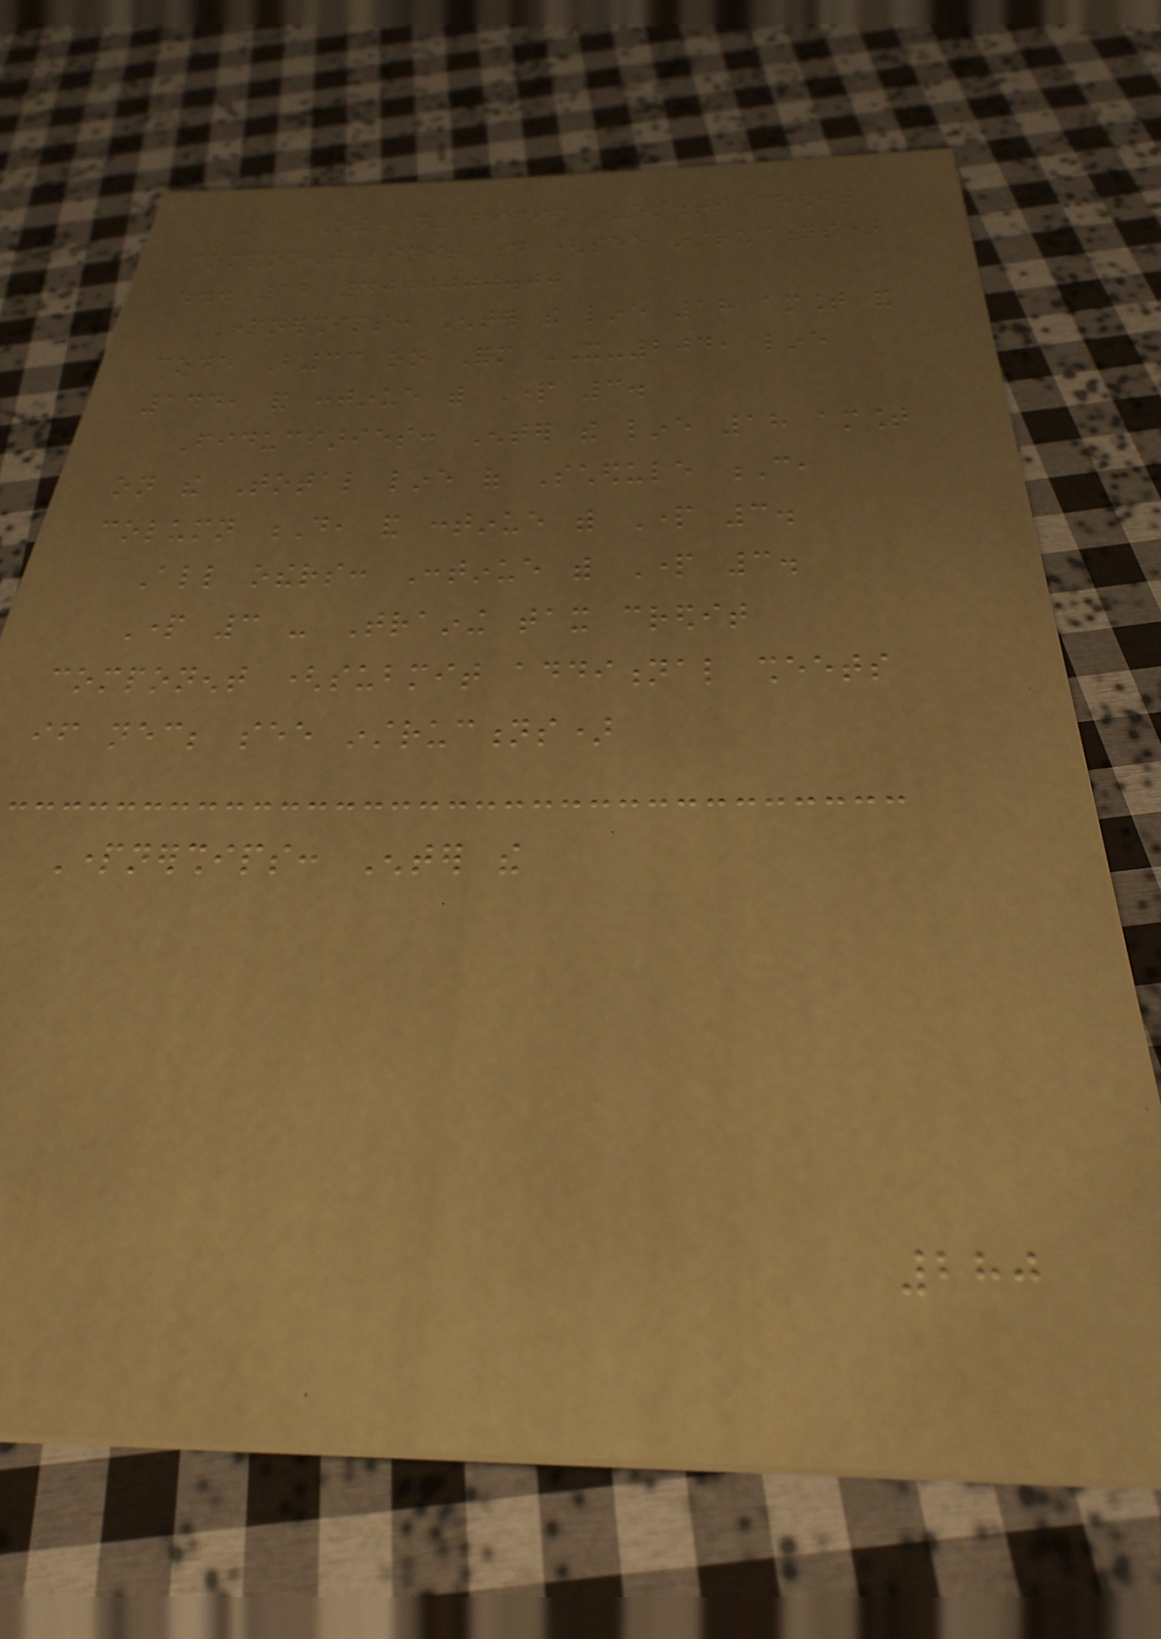12 Other qualified investments credit
component limitation (see instructions)
... 12 4000000.00
Partnerships: Enter the line 18 amount and
code B33 on Form IT-204, line
144, and continue with Part 3.
Fiduciaries: Enter the line 18 amount
on the Total line of Schedule C,
column D, and continue with Part 3.
All others: Continue with Part 3.
Part 3 - Training tax credit
component (submit additional sheets
if necessary; see instructions)
Partnerships: Enter the
280
